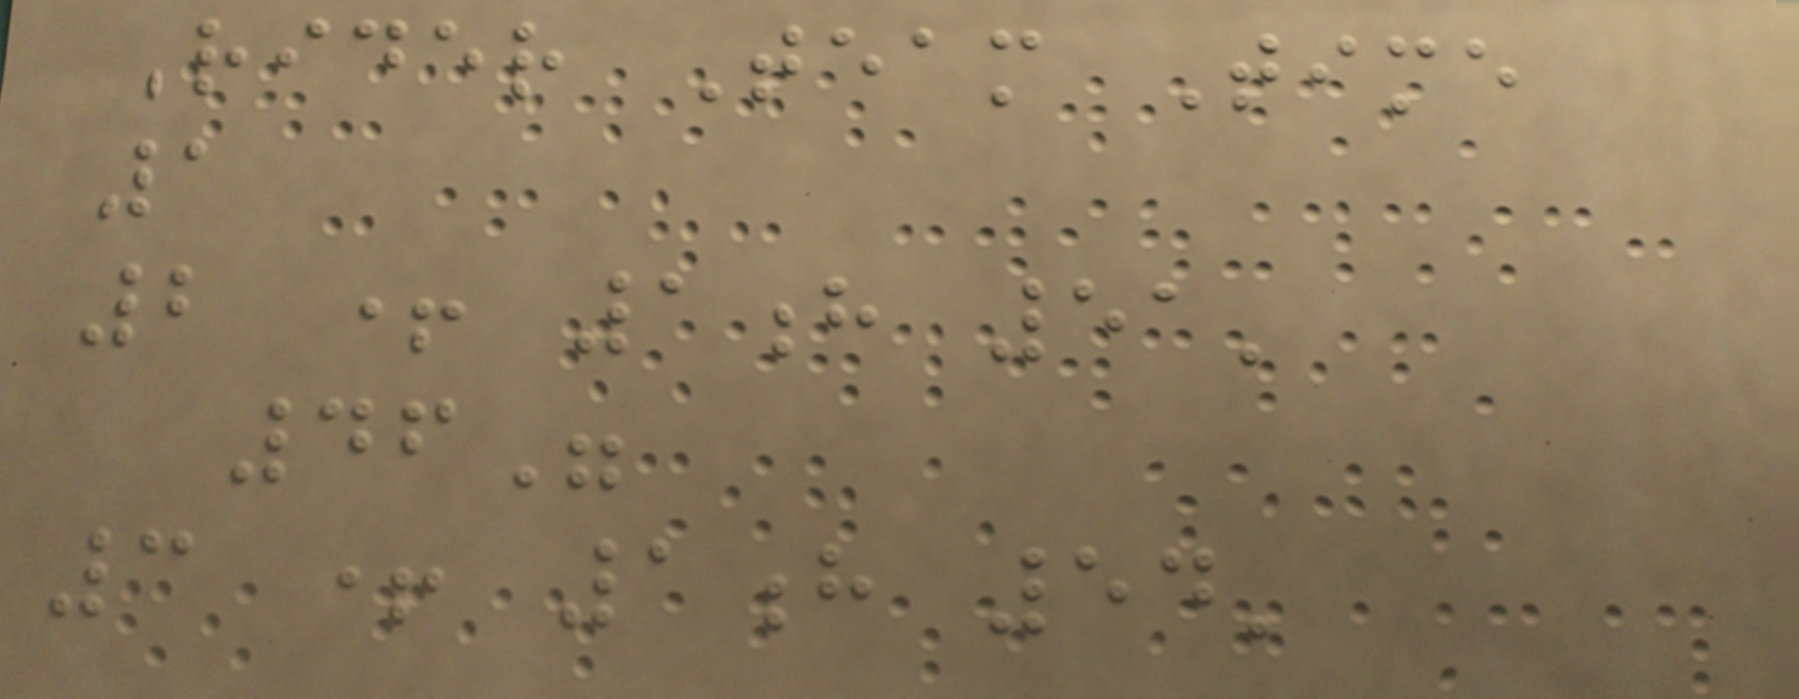Rider Team Time
1
2 + 1h 51'
46"
3 + 1h 54'
